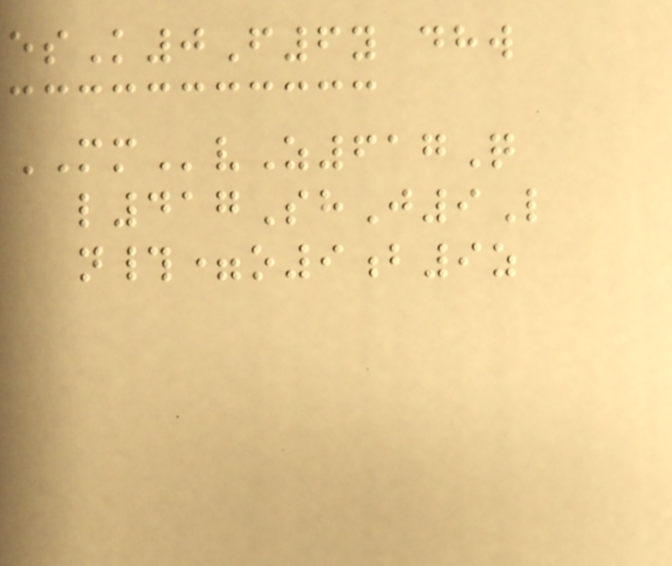esK0F6y dhw
MMvZ617Q
l417ShJ9L
n#=o9b9z
